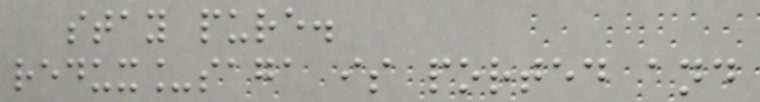stay pure.
redux_saga is ported and
